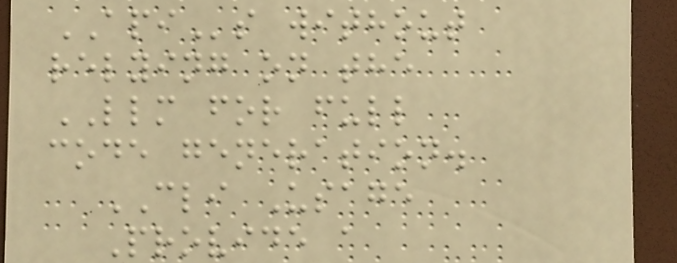APIs without
relying on the
LLM for full
code generation.
CLI Usage
Provide a
